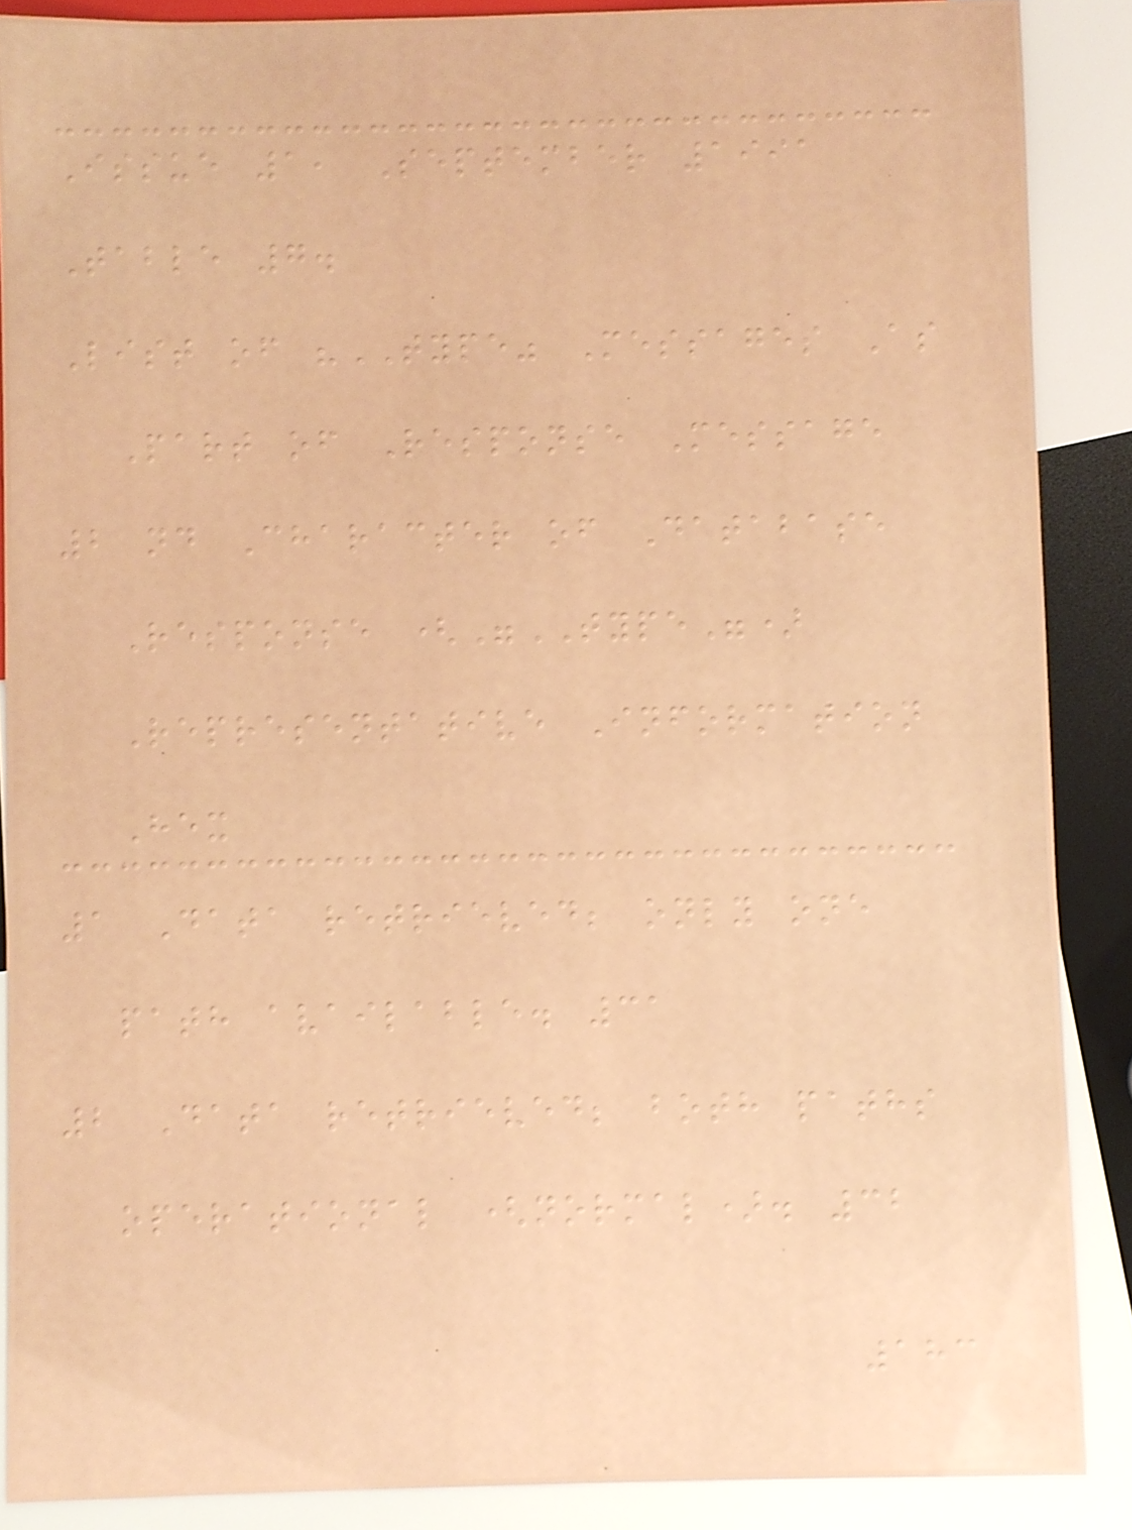Issue 1, September 1991
Table 7.
List of "TYPE" Messages As
Part of Response Message
2 nd Character of Database
Response ("TYPE")
Representative Information
Hex
1 Data retrieved; only one
path available. 31
2 Data retrieved; both paths
operational (normal). 32
183
